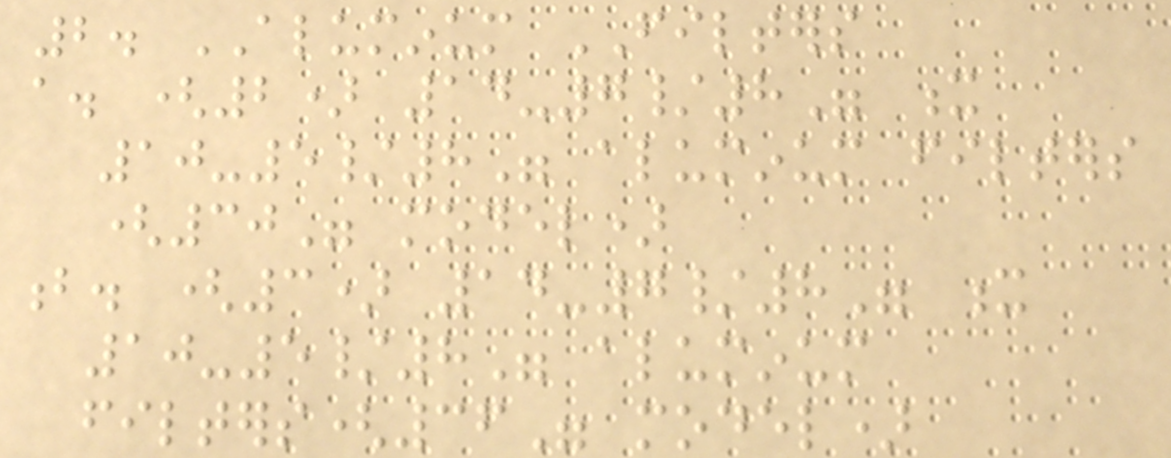2. ALUMINUM FILTERS
a. (2) 14-7/8" x
10-5/8" aluminum filters
(30" model)
b. (3) 14-7/8" x
10-5/8" aluminum
filters(36" model)
